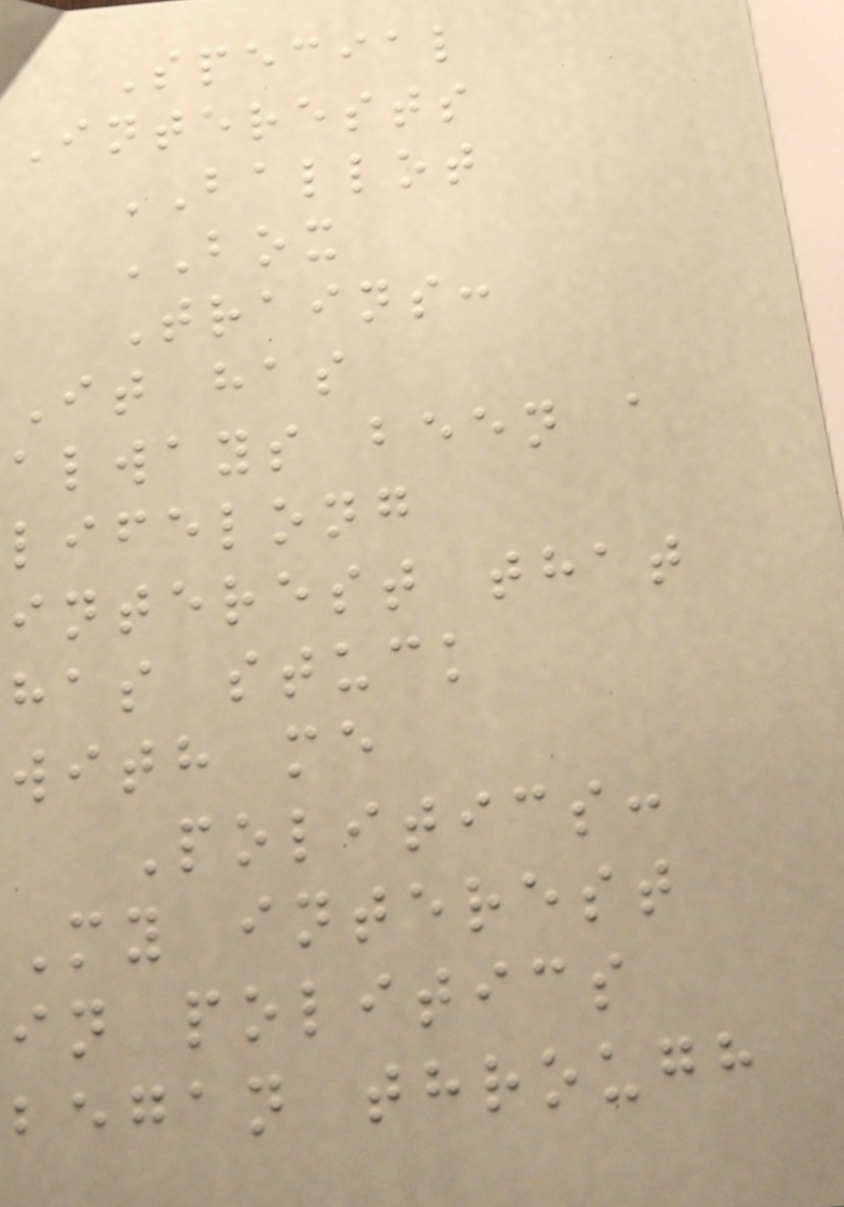Special
Interests
BALLOT
BOX
Trains:
It has
always been a
lifelong
interest that
has stuck
with me
Politics:
My interest
in politics
began through
